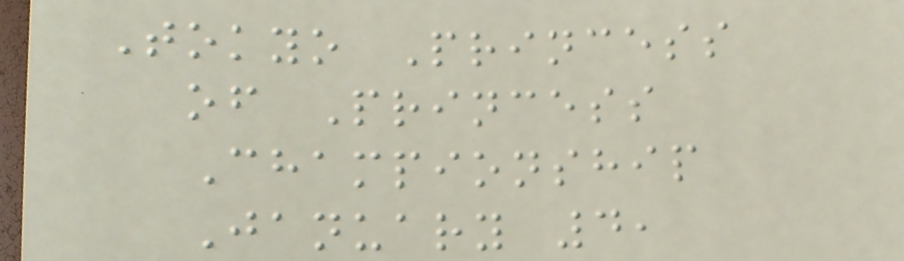Tokyo Princess
of Princess
Championship
January 4,
